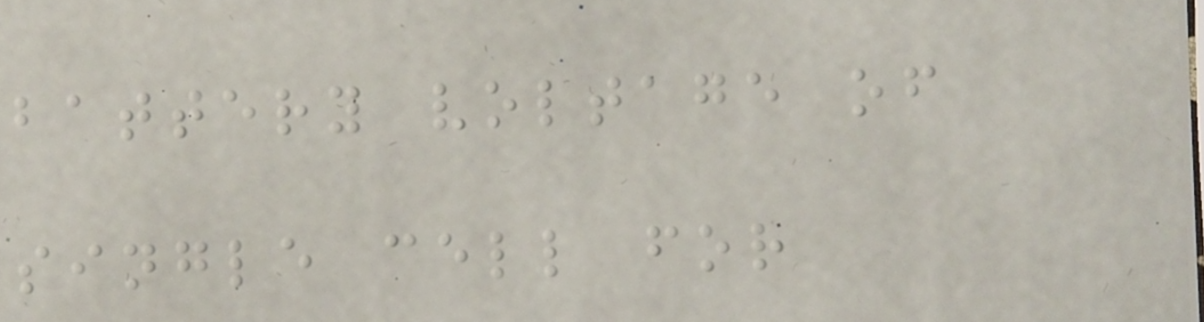battery voltage of
single cell for
